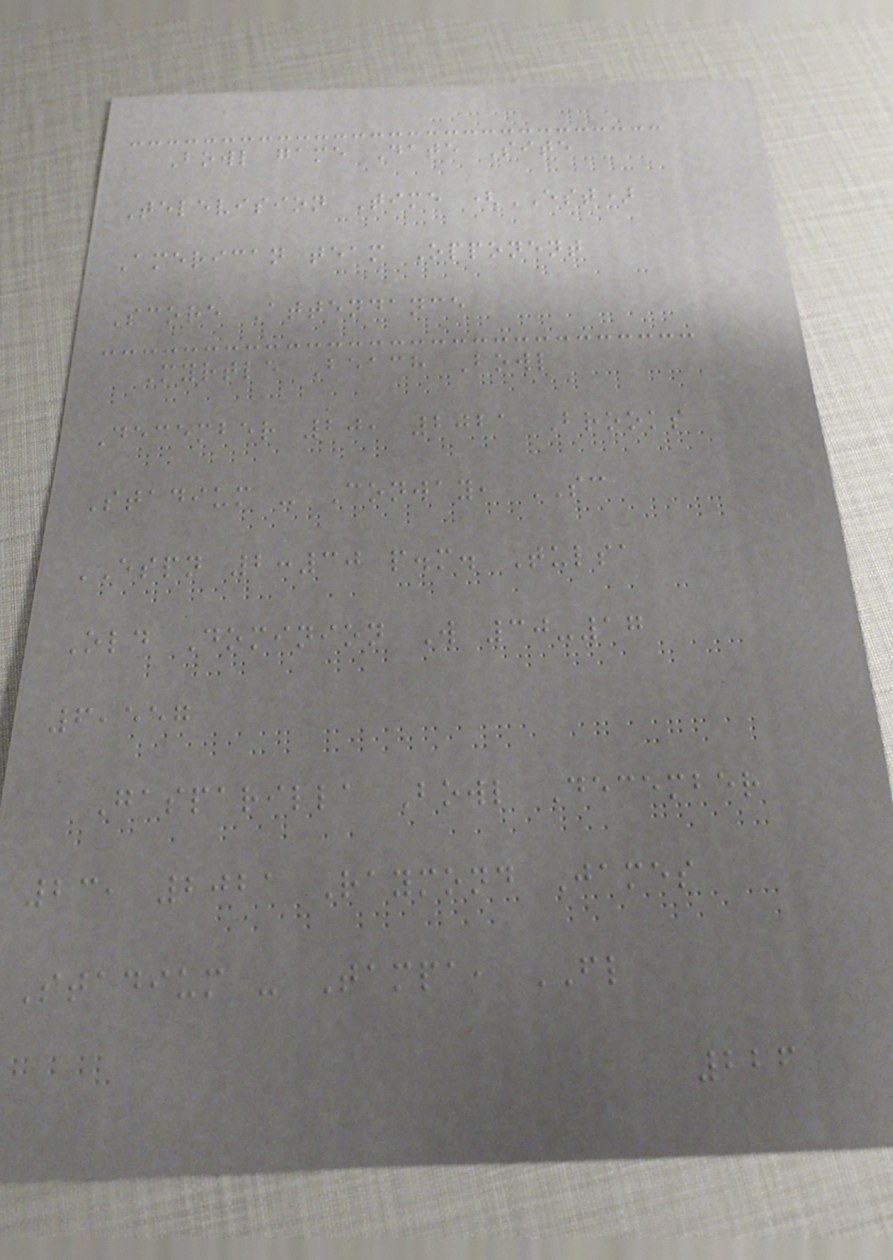Bowl game Date Site
Television Time (EST)
American team Opponent
Score Attendance
Myrtle Beach Bowl
December 20, 2021 Brooks
Stadium - Conway, SC
ESPN 2:30 p.m. Tulsa
Old Dominion W 30-17
6,557
Gasparilla Bowl December
23, 2021 Raymond James
Stadium - Tampa, FL
226
